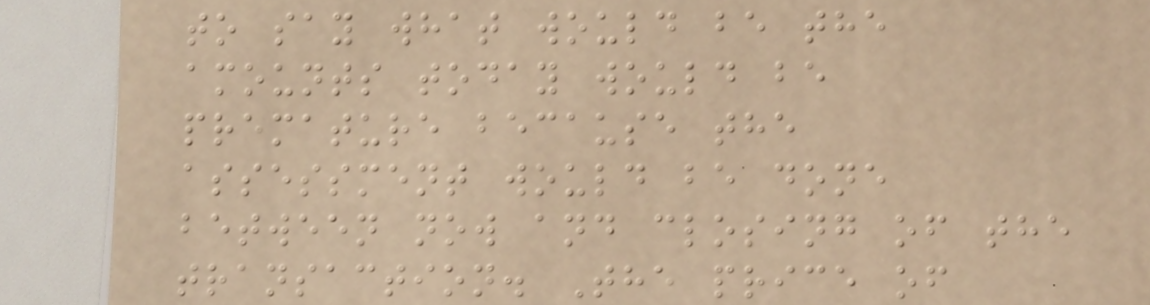to say what would be the
amounts today would be
premature because the
assessment would be done
between now and closing of the
transaction. The price of
